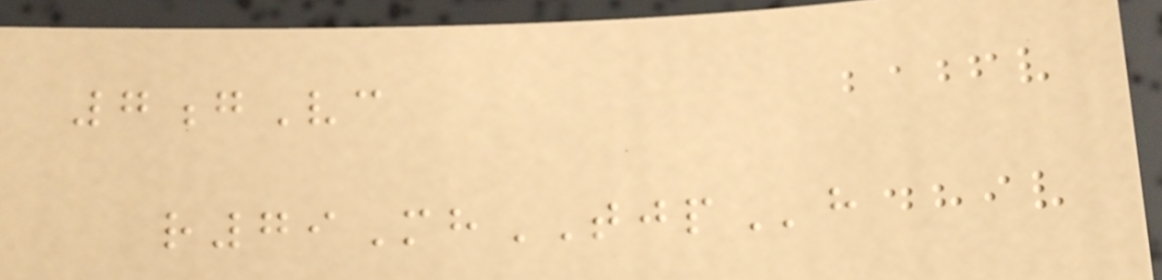7gVc
r79MhTJPh
